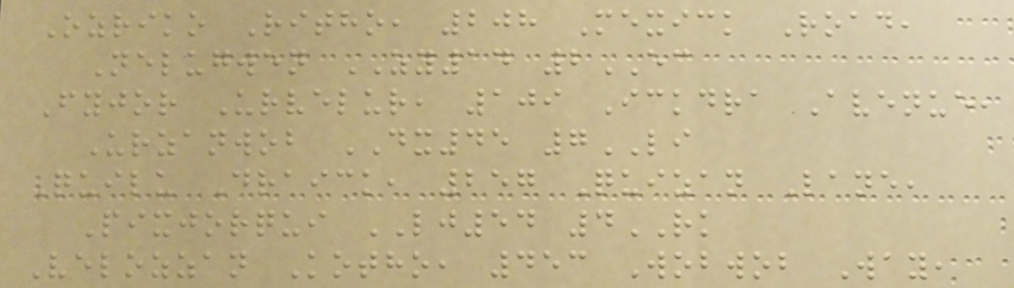Ozriko Ritho, 208 Mexick Road,
Nelugwen ZY14 2EC
Fyjor Urvelur, 109 Ickdra Avenue,
Urzanwob DX45 7LI
Quilu Draick, 257 Quizan Lane,
Pixjorqui LJ54 4RK
Velozzan Kotho, 453 Wobwob Way,
